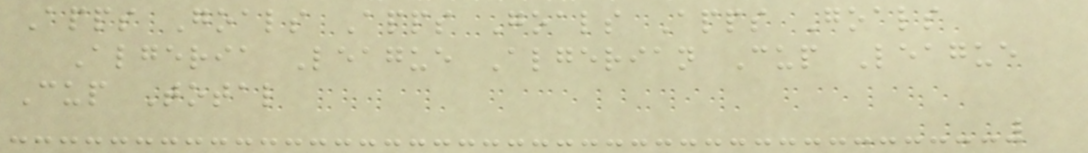Apps Goals Apps Goals Apps Goals
Algeria League Algerian Cup League
Cup Total
